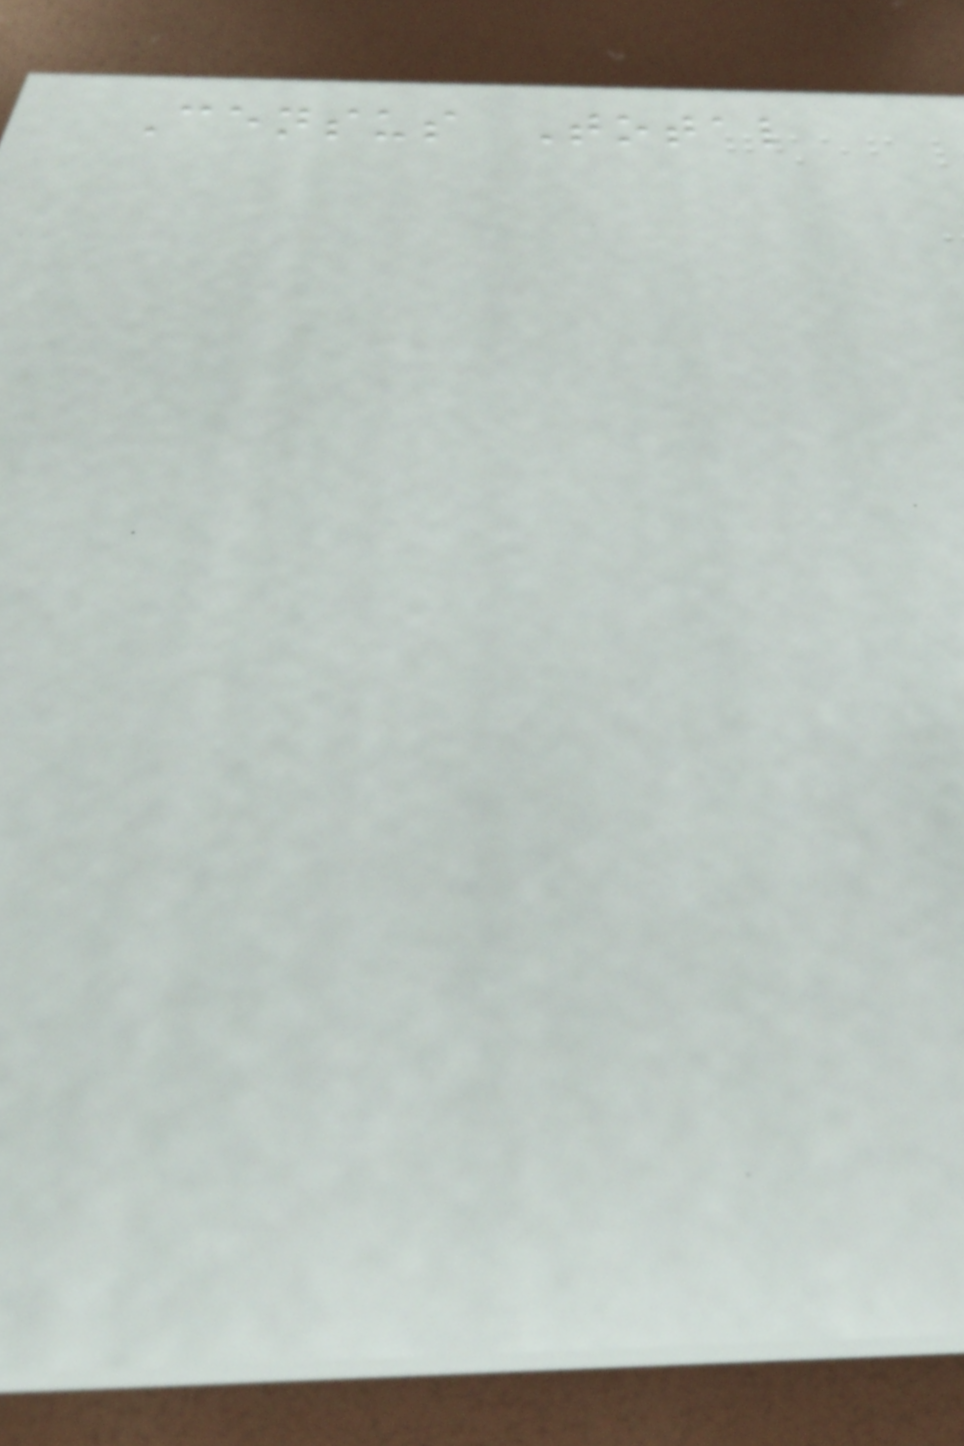Census Total
